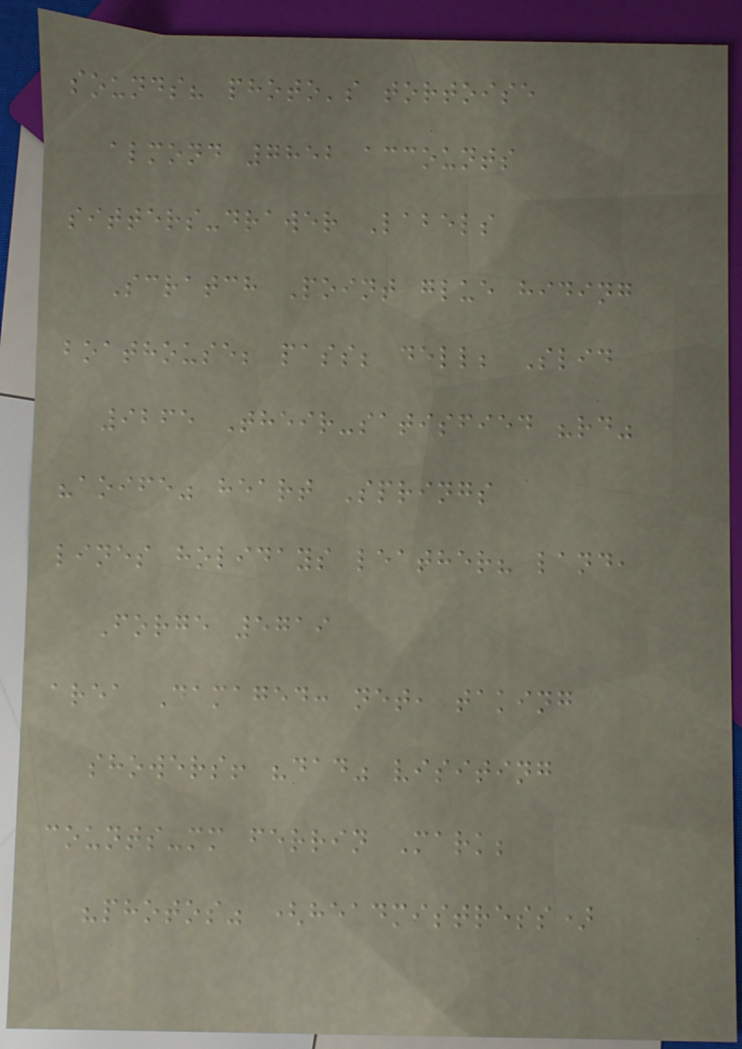sounds? photo's tortoise
almond 7852 accounts
sitters-drawer Labels
Scratch Point glue hiding
boathouse; pass; dell; Slid
9265 Their-satisfied "rd"
"aoife" heart Springs
lines holidays leather? land,
Forge 5719
area Damaged: net, taking
showers! "dad" visiting
counts-mm ferrin Mark;
"photos" (headmistress)
